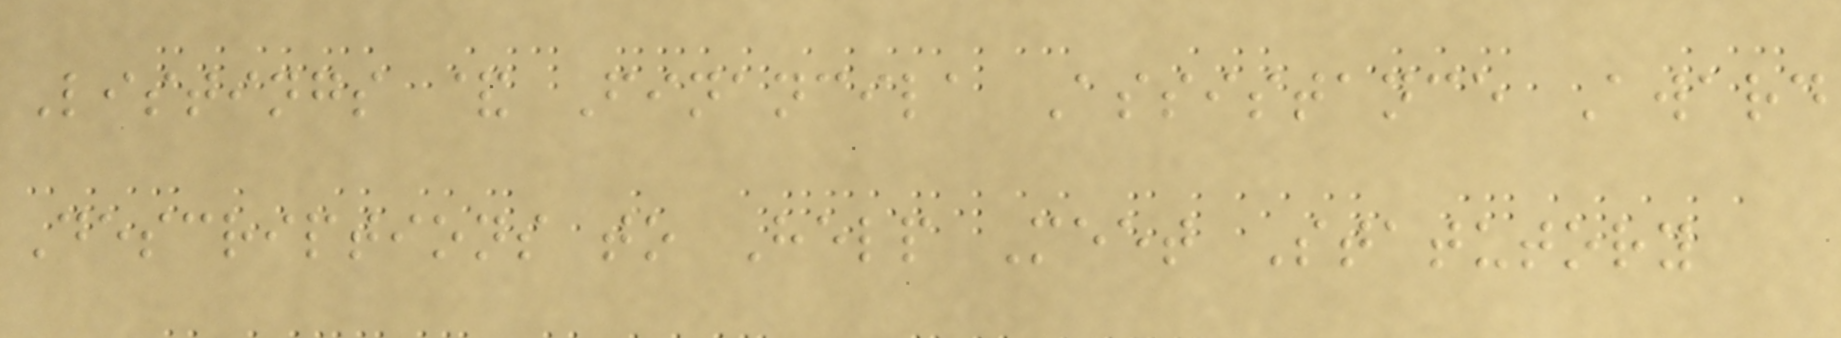Listings & Financila Assistance Award
Descriptions to Help Meet Statutory
